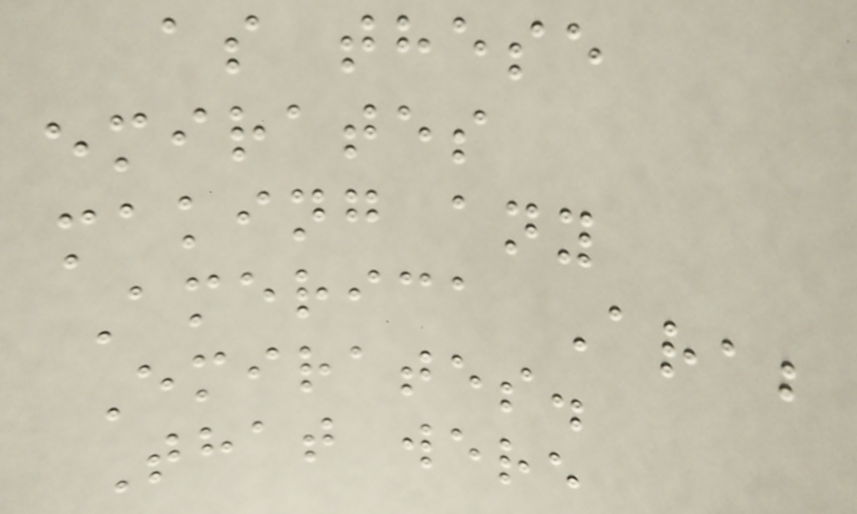as these
emirates
making any
America Arab
Emirates.
That were
